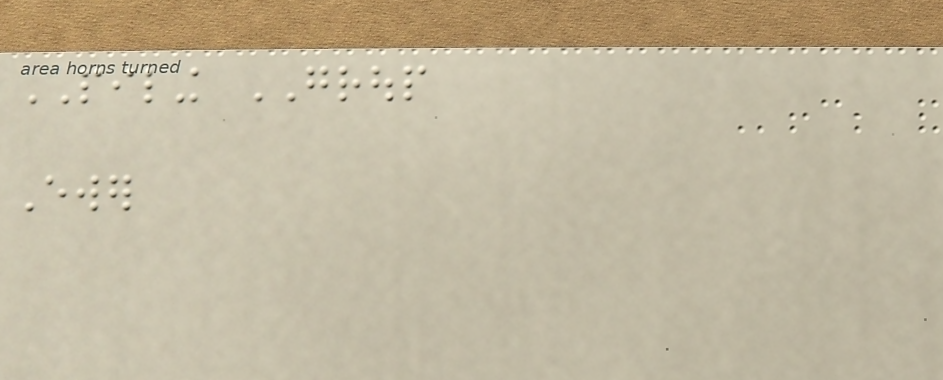PILING GROUP
Ewer
